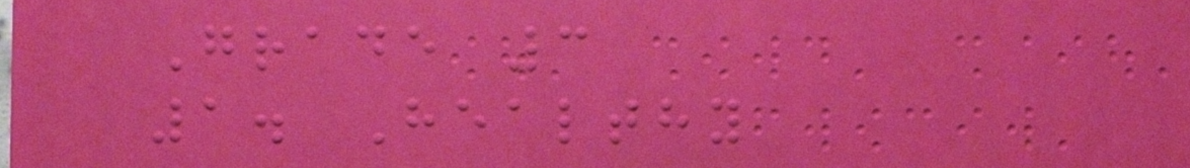Grade 3
1. Healthy
